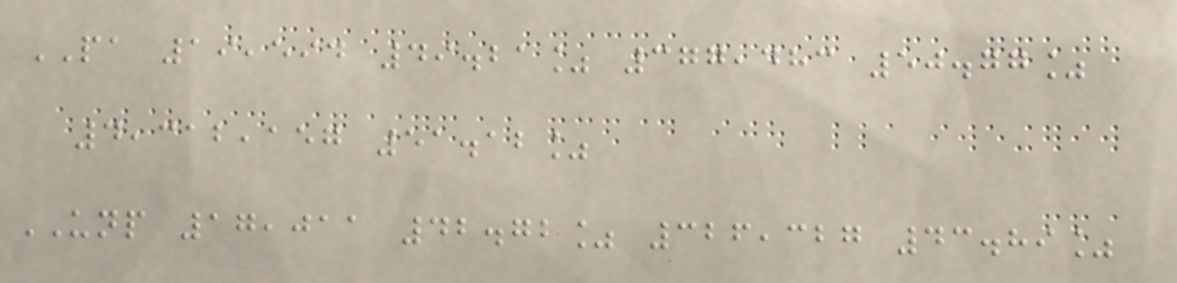PA 19,594 49.21% 377,483 50.77%
4,312,157 51.12%
UNP 17,011 42.72% 326,327 43.89%
